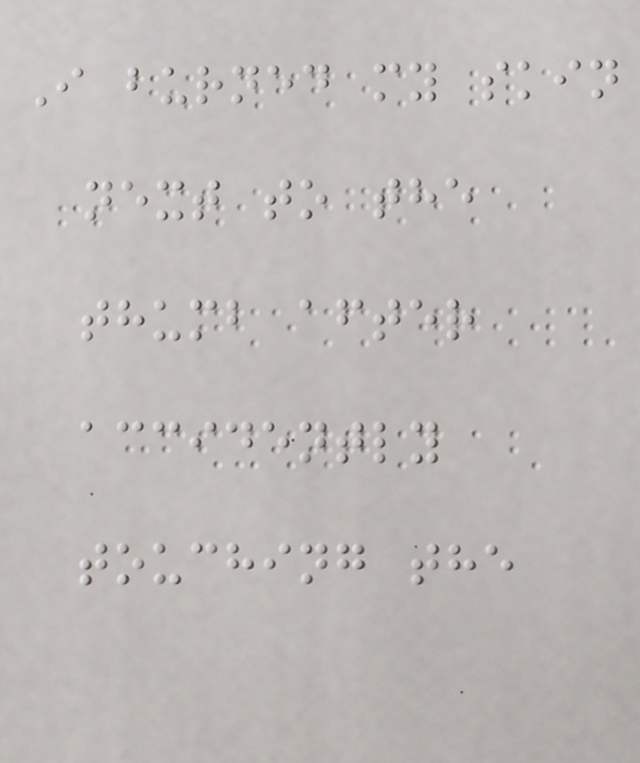I burned my skin
next to the
thumb after
accidently
touching the
